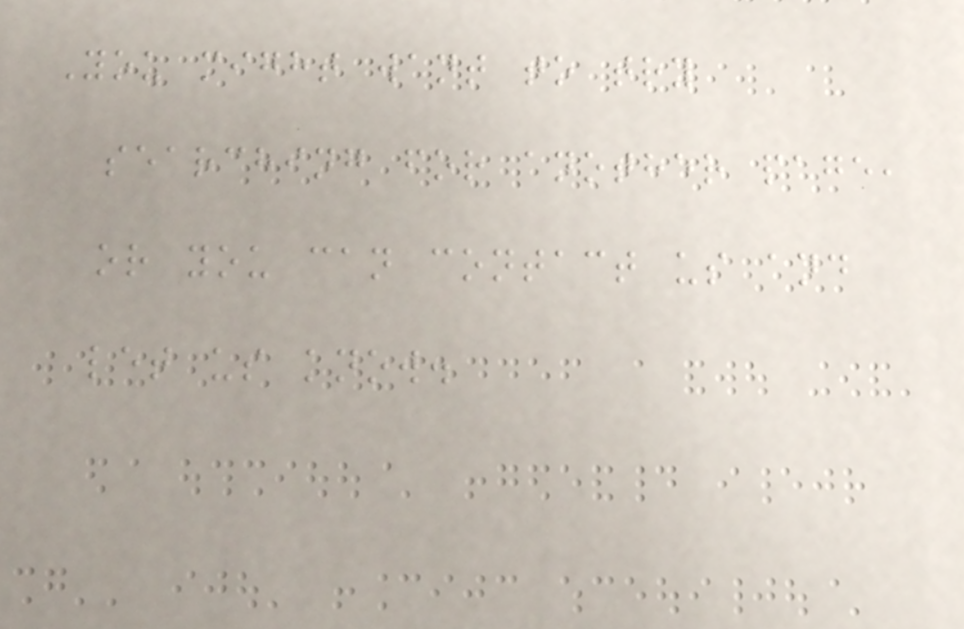You might want to try
searching for another page,
or you can contact us and
let us know.
